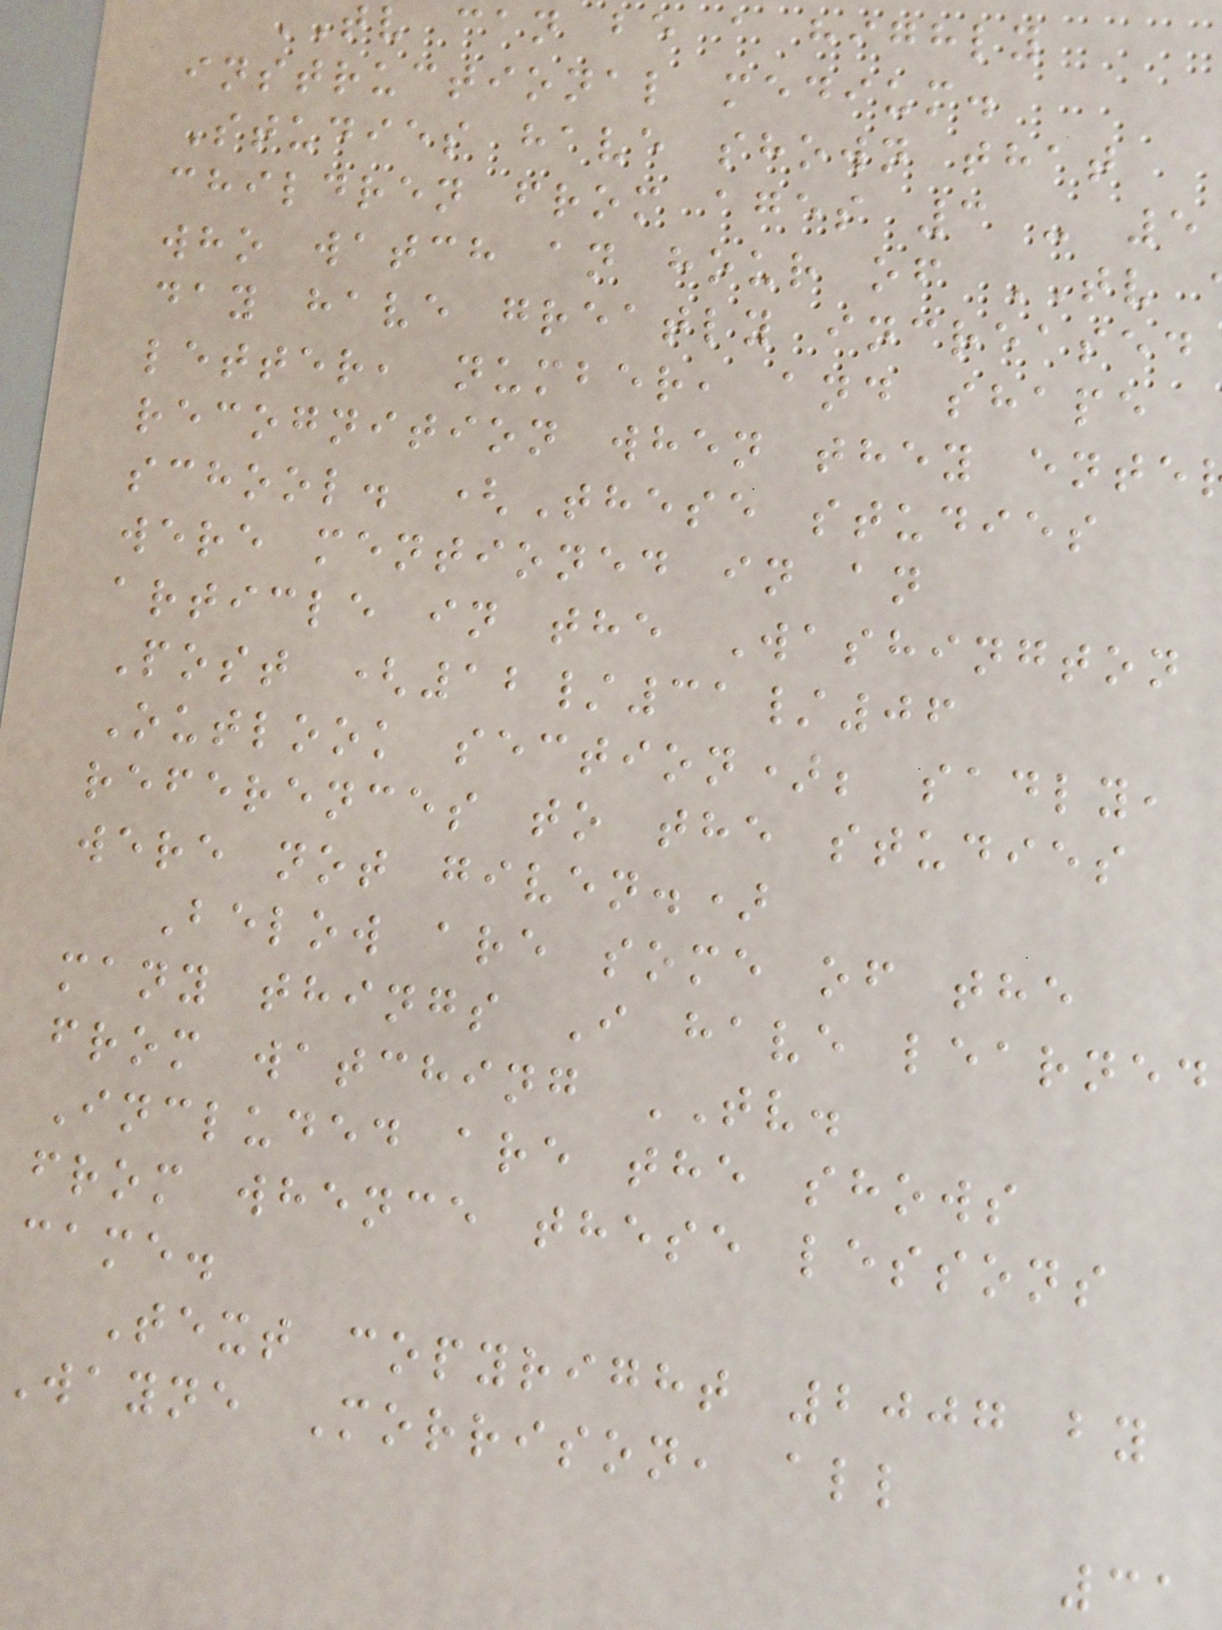TV can be a highly
instructional medium.
Studies have shown that
children from ages 3 - 5
who watch an hour of TV
day have greatly increased
letter, number, and shape
recognition when they ente
school. (These studies
were mentioned in an
article in the Washington
Post (12/31/06
Outlook section); sadly,
references to the studies
were not given.)
Below are some of the
many things I have learned
from watching TV.
Included are the shows
from whence these lessons
came.
Text copyright 2007 by
Wayne Morrison, all
31
